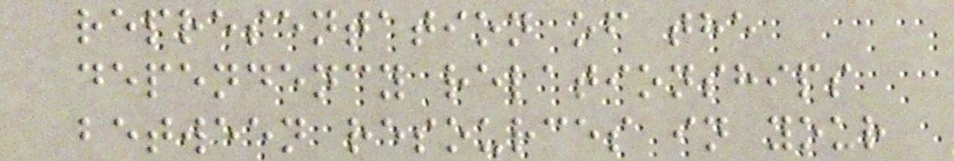representation of the
dependency relationships
between resources in your
